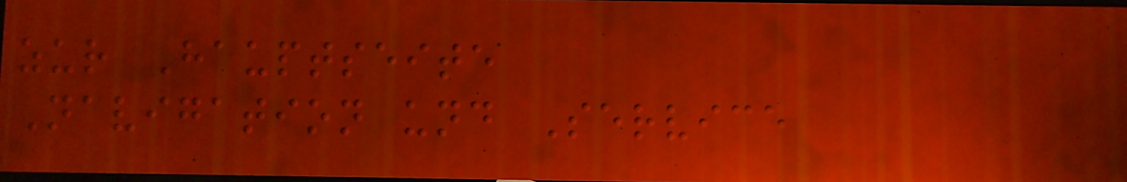zur Hauptseite
Navigation und Service
